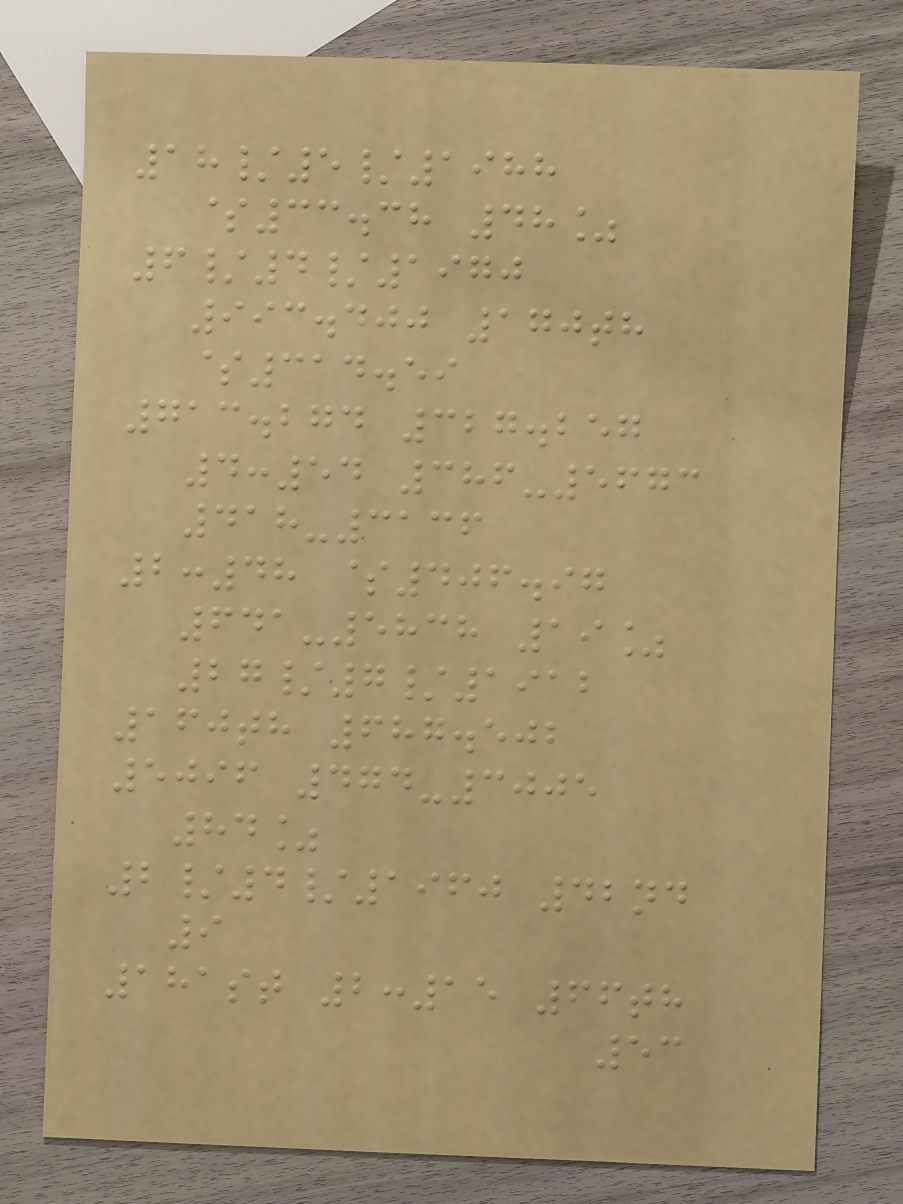18/5/1988
$33.38 48%
6/4/1970
993.400 170th
$314.59
713.274 327.257
4:54 386-5673
418-3136
2:48 $406.97
641-5838 19%
27/7/1912
160th 687.502
5096 474-3005
84%
2/4/1960 42nd
9
181st 2:15 66th
53
